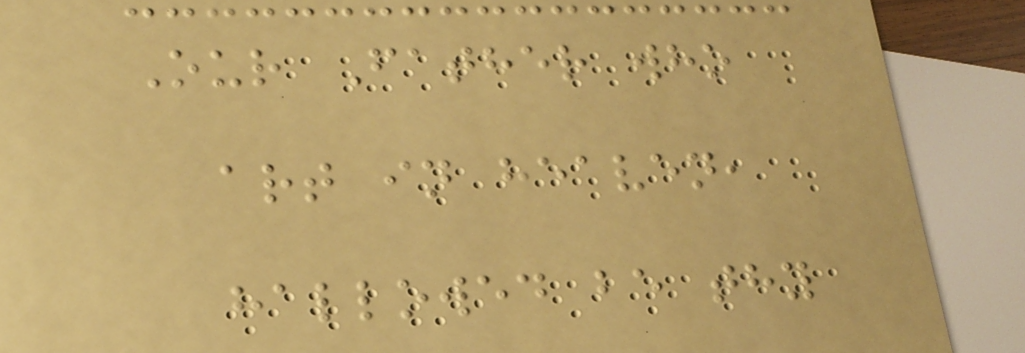Our Father who
art in heaven,
hallowed be thy
